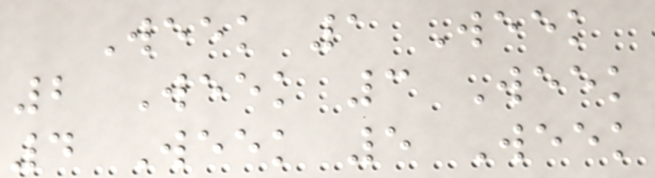Week 1 Week
2 Week 3 Week
4 Week 5 Week
